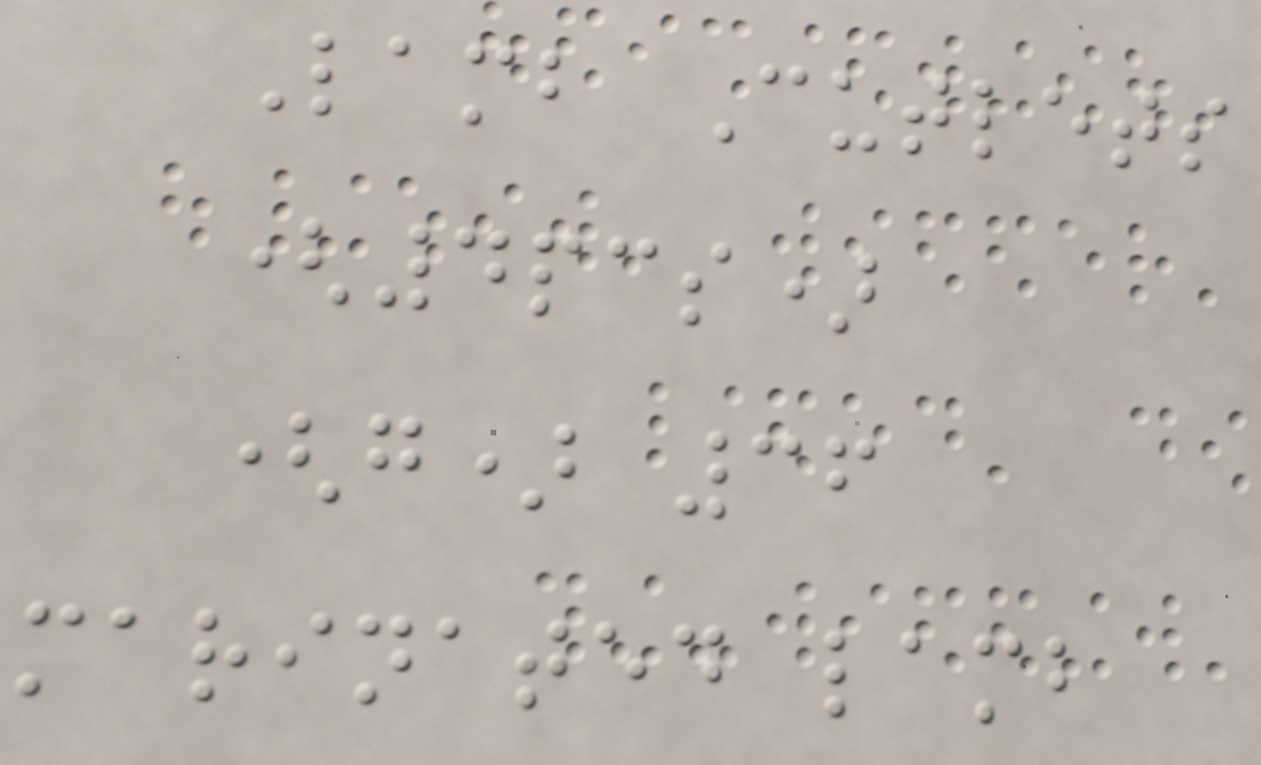Lamb Cutlets
(4pcs)
(g) 36
marinated lamb
